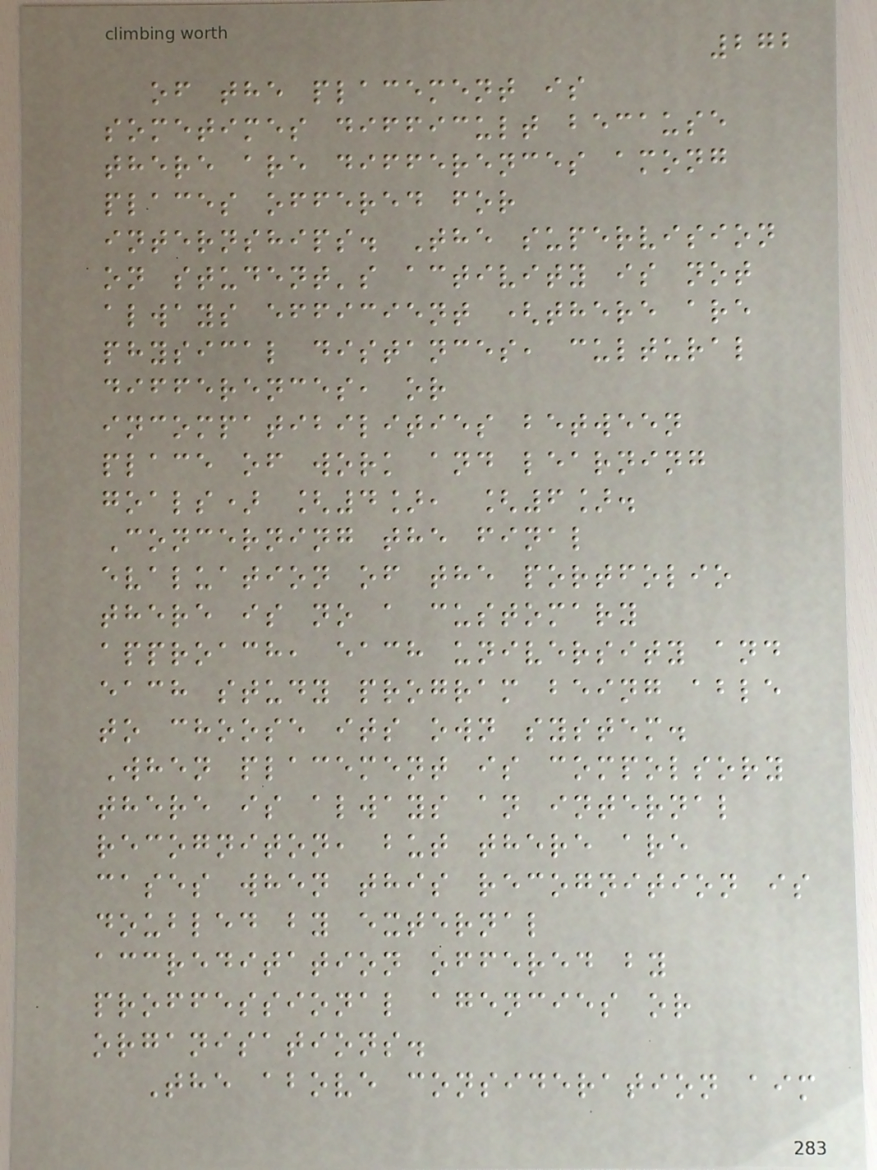272
of the placement is
sometimes difficult because
there are differences among
places offered for
internships. The supervision
on student's activity is not
always efficient (there are
physical distances, cultural
differences, or
incompatibilities between
place of work and learning
goals) [4], [6].
Concerning the final
evaluation of the portfolio
there is no a customary
approach, each university and
each study program being able
to choose its own system.
When placement is compolsory
there is always an internal
recogniton, but there are
cases when this recognition is
doubled by external
accreditation offered by
proffessional agencies or
organisations.
The above consideration aim
